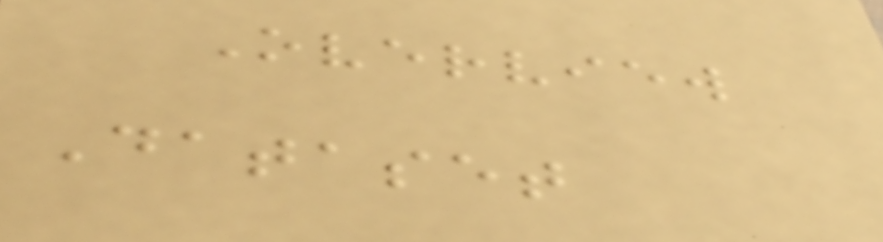Overview
Dataset
